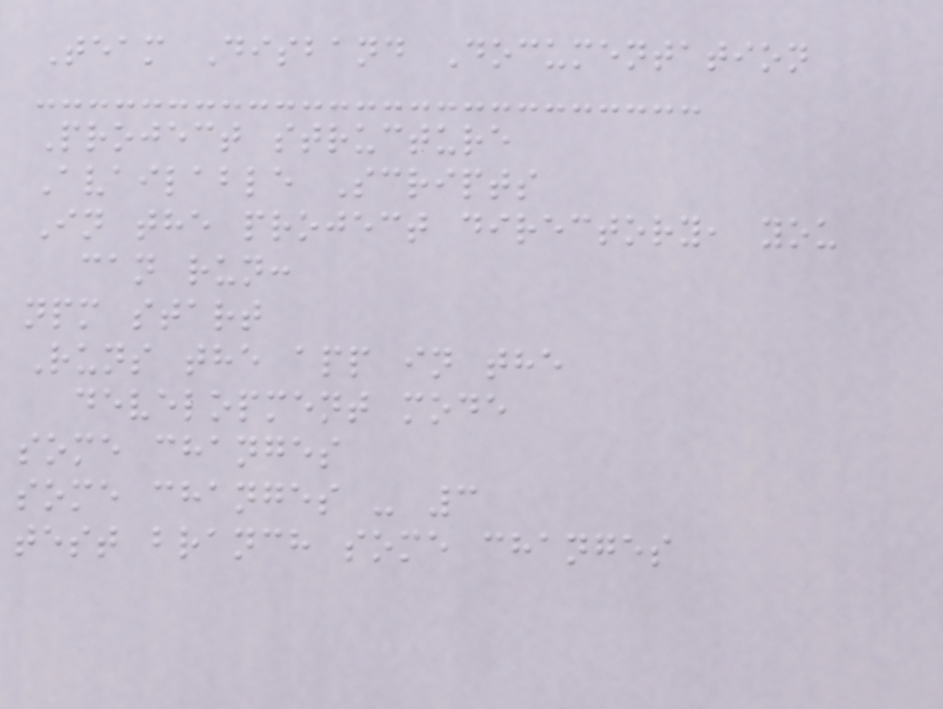Team Disband Documentation
Project structure
Available Scripts
In the project directory, you
can run:
npm start
Runs the app in the
development mode
some changes
some changes - 3
test branch some changes
